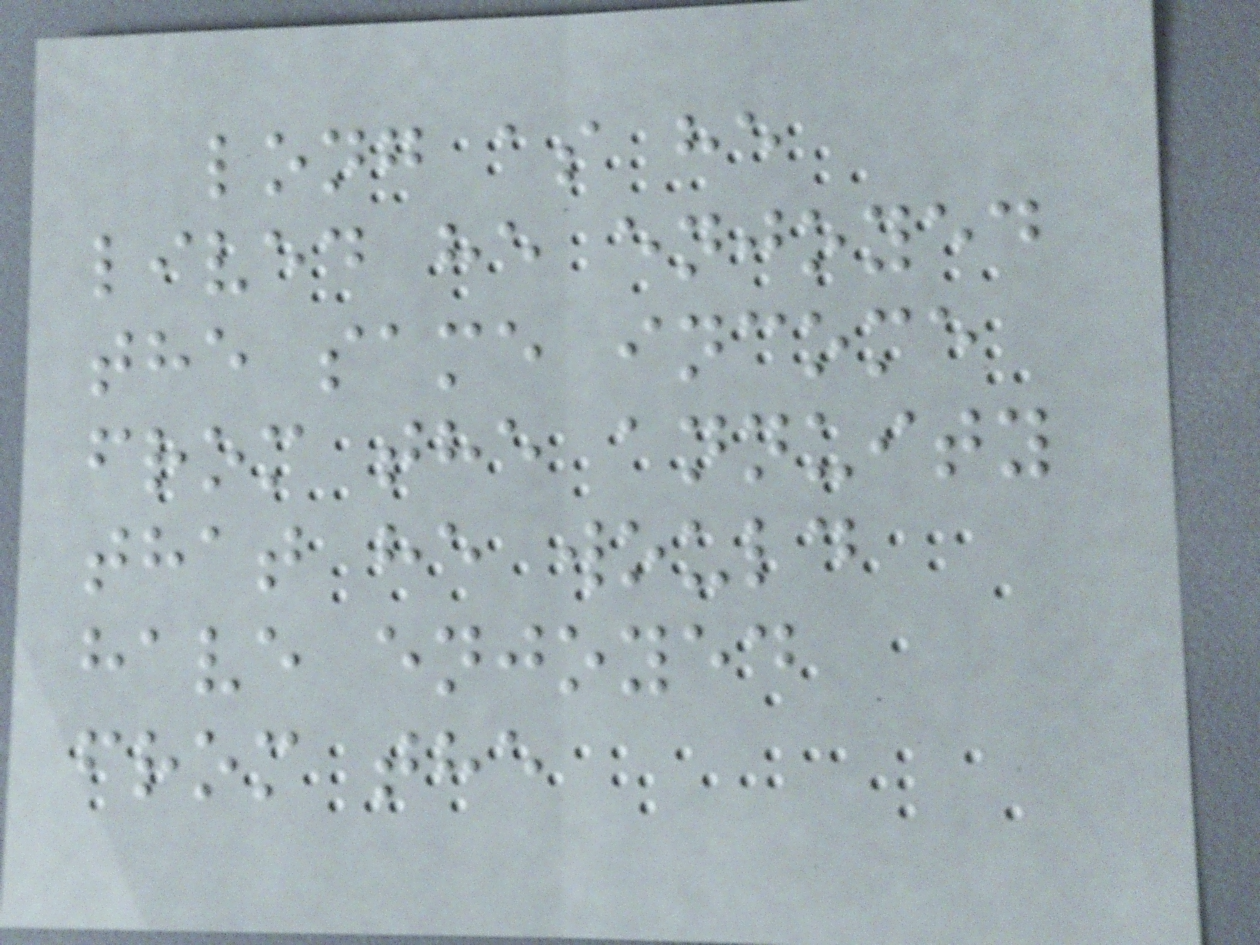long as he
lived he enjoyed
the same income
from the annuity
that he would
have enjoyed
from the
